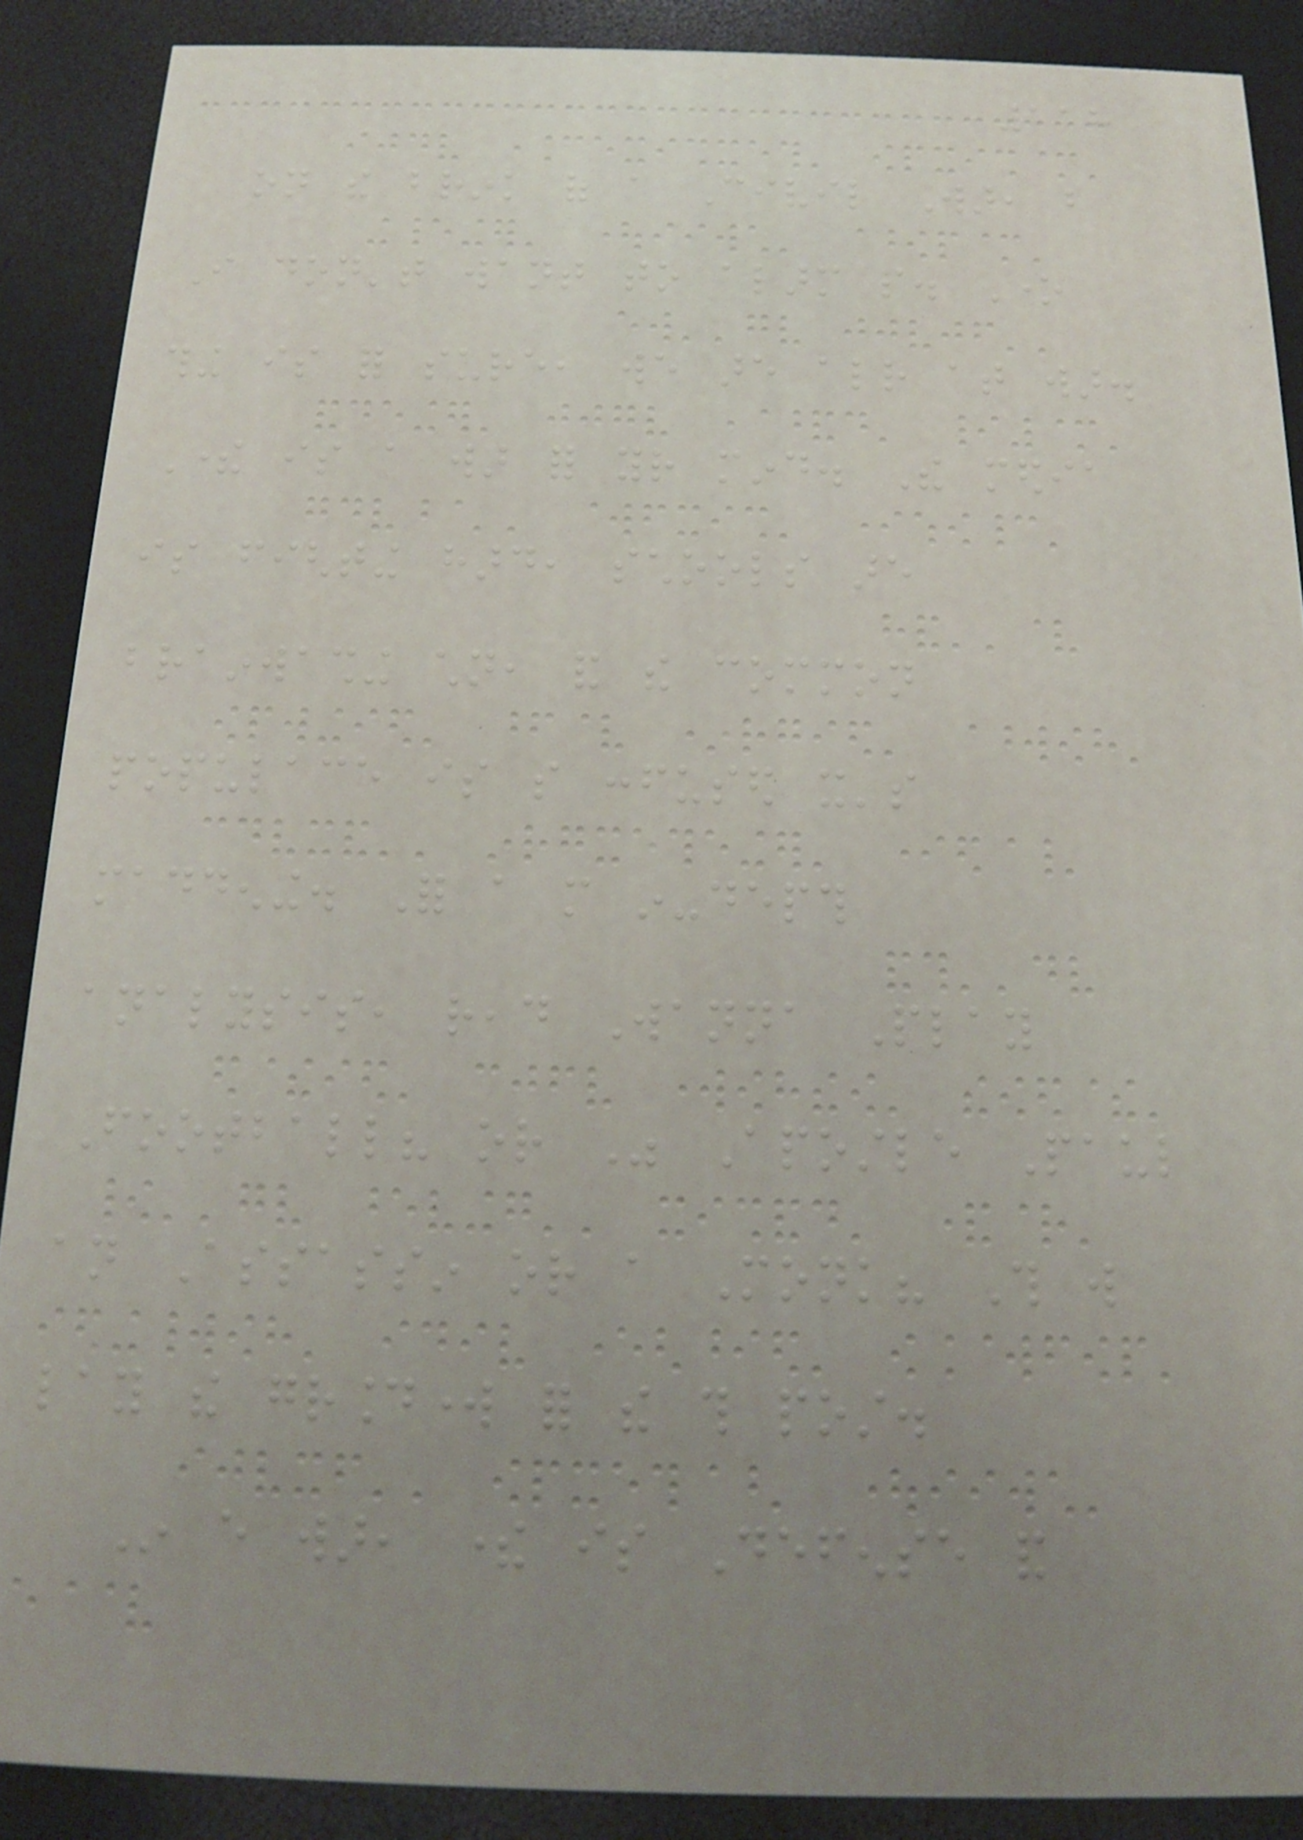118
on the brink of a Civil War, but
I don't want to alarm people. One
thing is for sure, we are already at war.
There is a war for your mind. The media
is fighting hard, schools are
brainwashing children, and the common
populace is so confused it's
maddening. For a more in-depth
analysis, read Wanna Play
Football? or Was Apostle Paul
an Assassin or a Monk? This will
lay the groundwork for the this post.
In every war, there is Defense and
